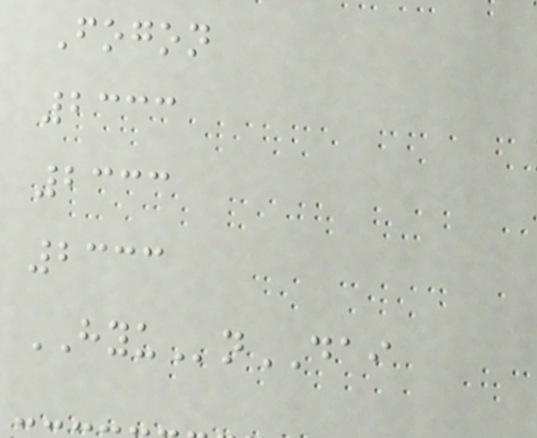Fogon
2333
2333
2333
HYUnDAI
